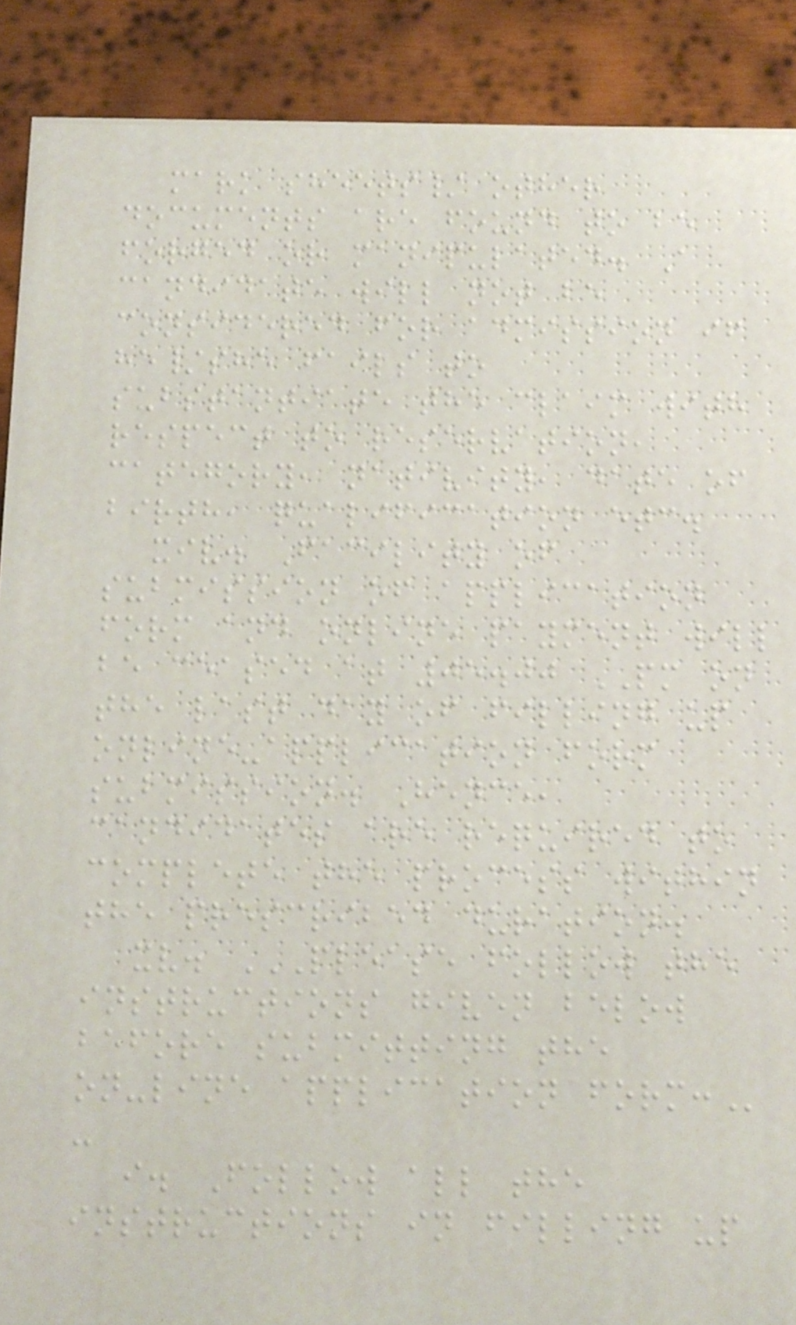mark sheets/ other
documents are found to be
forged or manipulated. A
candidate will not be
considered for admission if
he/she fails to
substantiate the claim with
respect to reservation,
category, nativity, date of
birth, qualification etc.
xiv. Facility of
submission of application
form and online payment will
be ceased at 05.00 PM on
the last day of filling up
online-application form
submission. Hence,
candidates are required to
complete the process within
the prescribed duration.
xv. PLEASE FOLLOW THE
INSTRUCTIONS GIVEN BELOW
BEFORE SUBMITTING THE
ON-LINE APPLICATION FORM:
-
i. Follow all the
instructions in filling up
